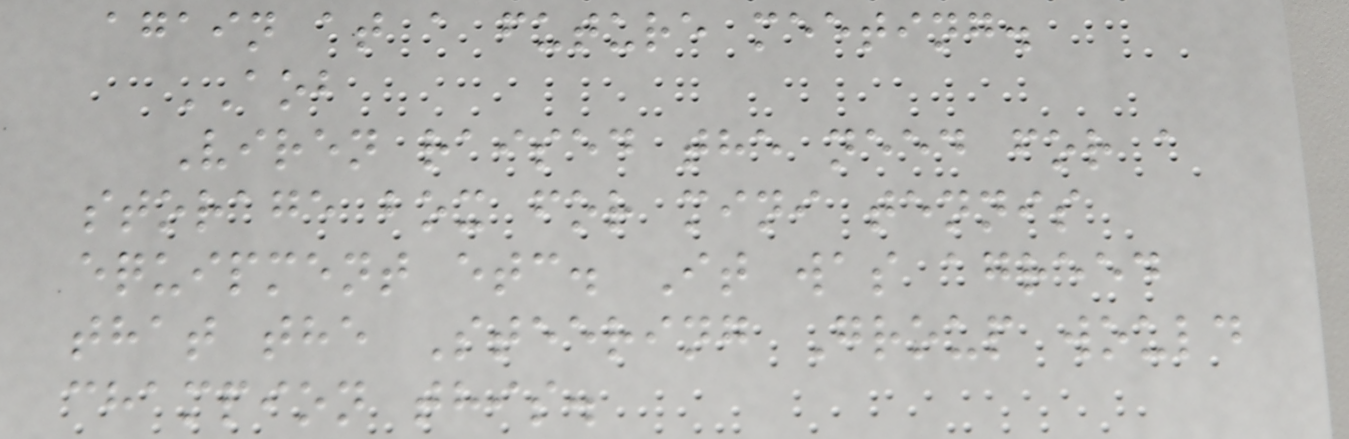again at a future meeting.
AOB
Viren raised the need for a
storage box for mini tennis
equipment etc. It was agreed
that the Steering Group would
champion this.
